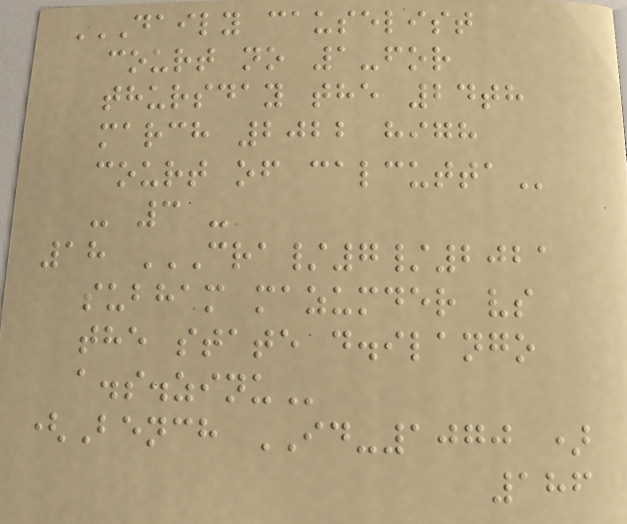DAILY CAUSELIST
COURT NO 1-FOR
THURSDAY THE 24TH
MARCH 2022 HIGH
COURT OF CALCUTTA
- 3 -
18 CRA/7/2021
SUBHAM MAZUMDER VS
THE STATE D.ILANGO
A.S.ZINU
(Bench ID-1070 )
186
